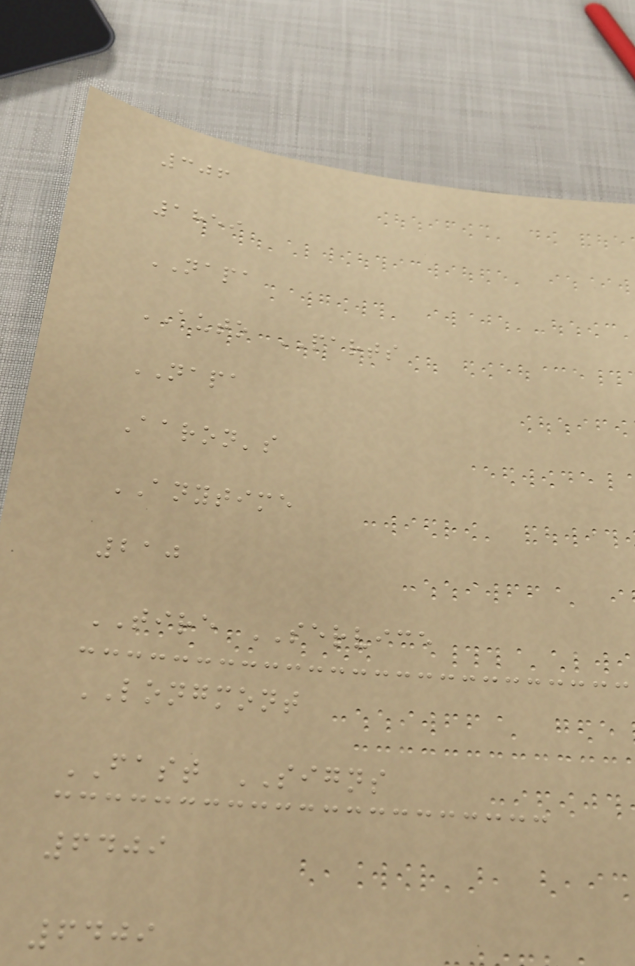306
1859
NAPA
AUTO PARTS
NAPA
Aaron's
ANYTIME
210
TIRE SERVICE
LONGMONT
FAST SIGNS
6409
6409
